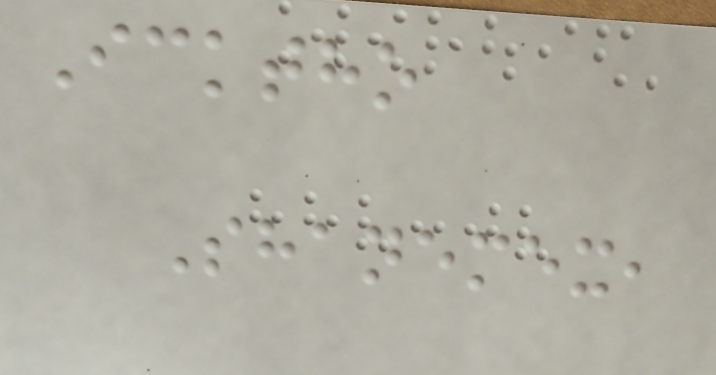Icktho
Shanemex,
